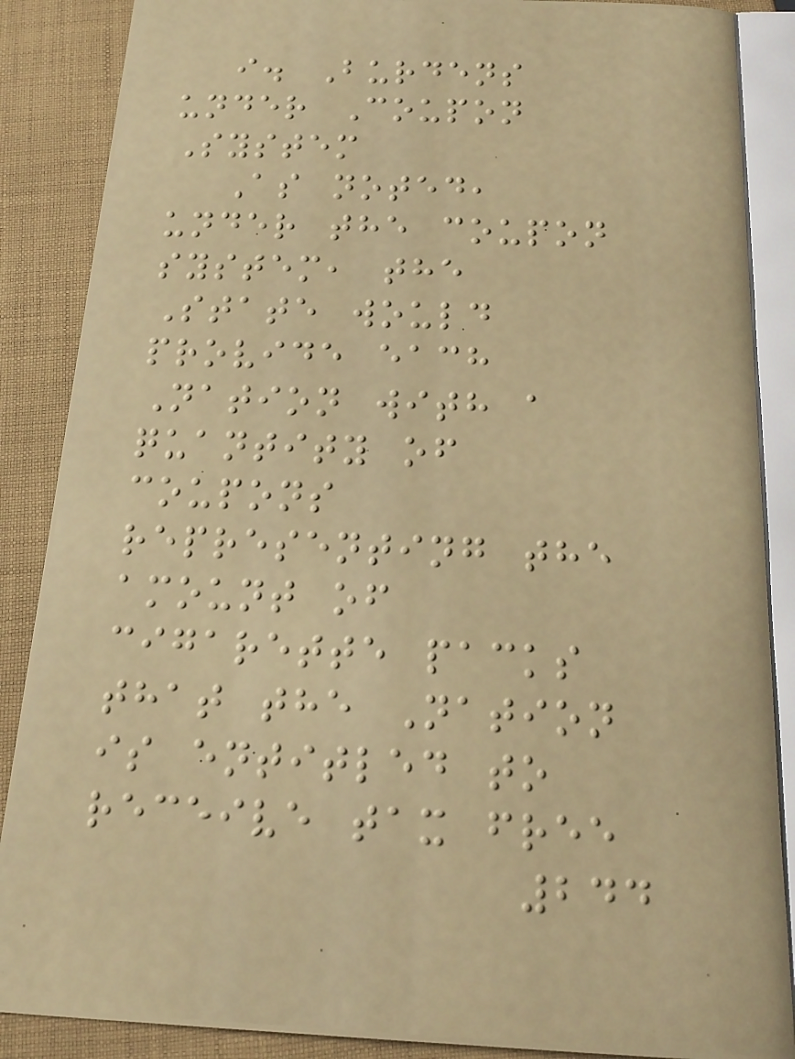i. Burdens
under Coupon
System
As noted,
under the coupon
system, the
State would
provide each
Nation with a
quantity of
coupons
representing the
amount of
cigarette packs
that the Nation
is entitled to
receive tax free
244
